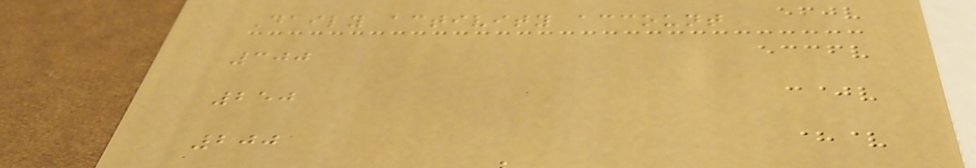Daily activity account
300
250
200
